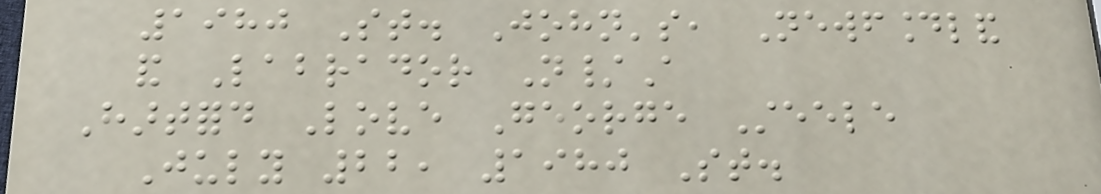1980 St. John's, Newfoundland
and Labrador N/A
Hartford Love George Steele
July 22, 1980 St.
